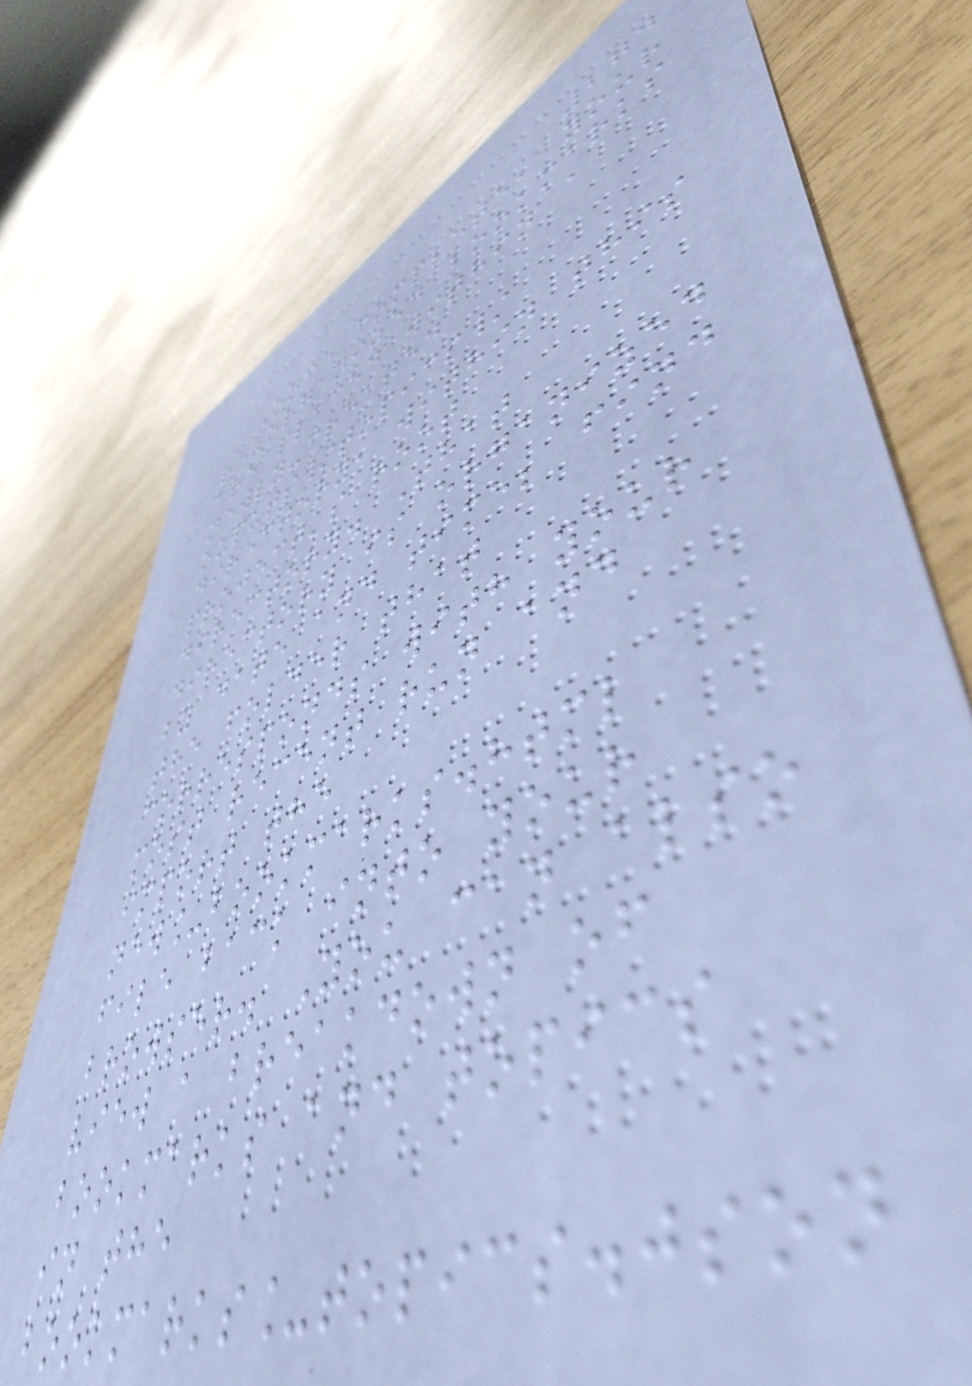274
Once complete, your
re-organized bookmarks
are placed within a
newly-created
ouputs/topics/
directory, within this
project's root
directory. That
directory is organized
by date and time; find
the folder that
corresponds with your
most recent run and
import the
new_bookmarks.html
file back into your
browser. You can also
view a breakdown of
bookmarks and topics
in the
bookmarks_topics.json
